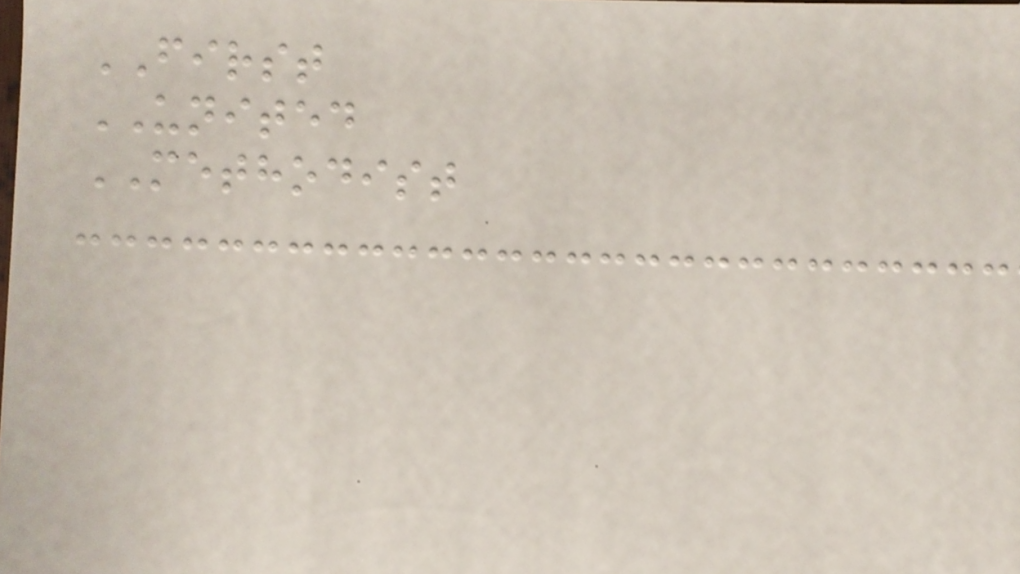FIRST
UNITED
METHODIST
